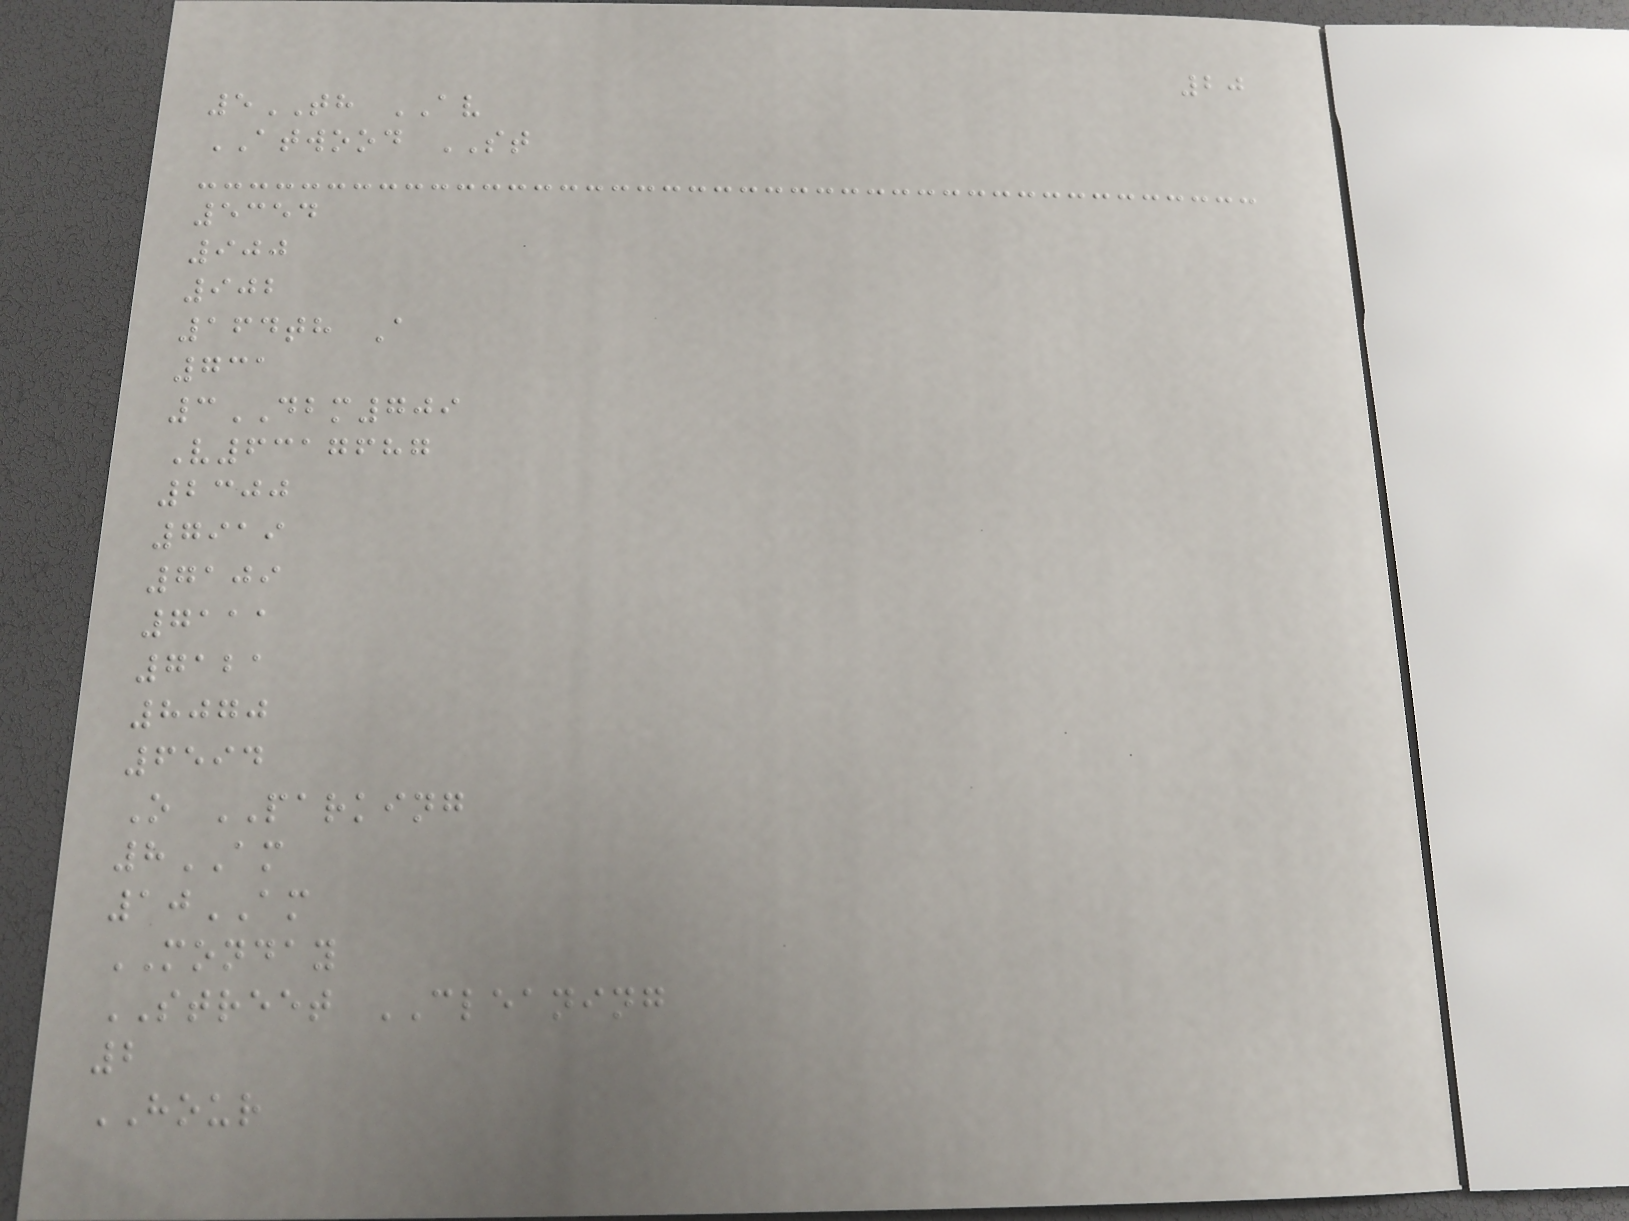20
5TH AV
ATWOOD ST
5354
900
902
164th A
731
3DBM709
V6317687
2300
7919
7109
7111
7121
8070
6594
O PARKING
8AM
10AM
MONDAY
STREET CLEANING
2
HOUR
